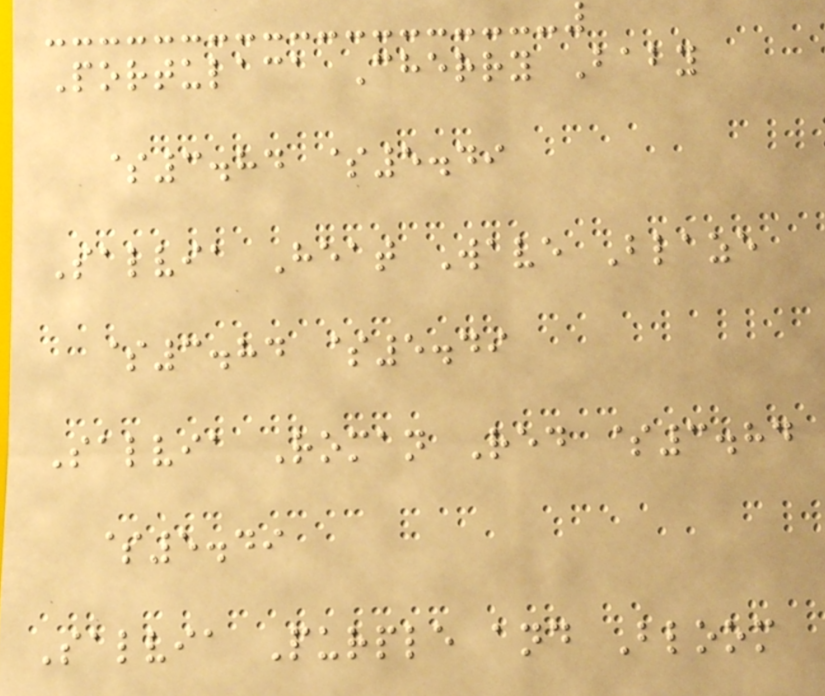Portulaca Cherry Baby
$3.84 $5.49
Salvia Heat Wave Blaze
$3.84 $5.49
Salvia Roman Red $3.84
$5.49
Salvia Purple and Bloom
